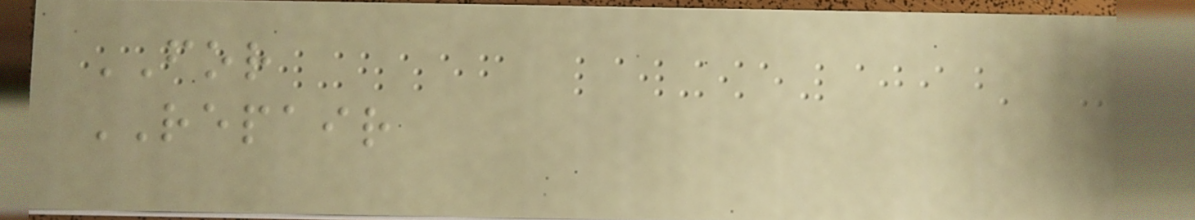FOR
REPAIR
